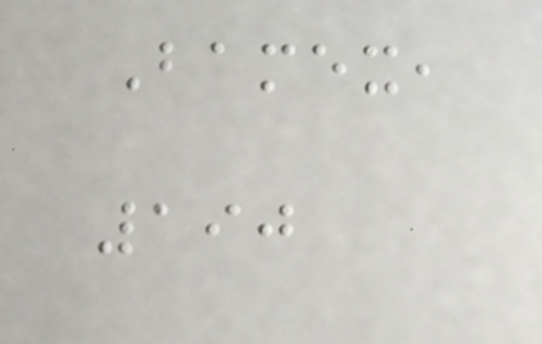Bamex,
190
